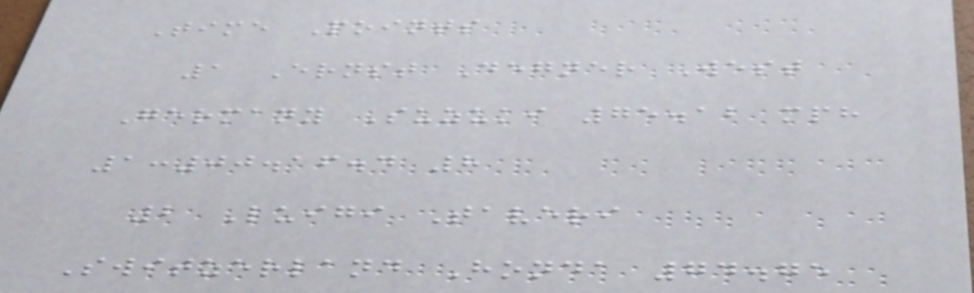Time Points
1 Ernst Degner West
Germany Suzuki 75.12 mph
1:00.16.4 8
2 Luigi Taveri
Switzerland Honda 74.75
